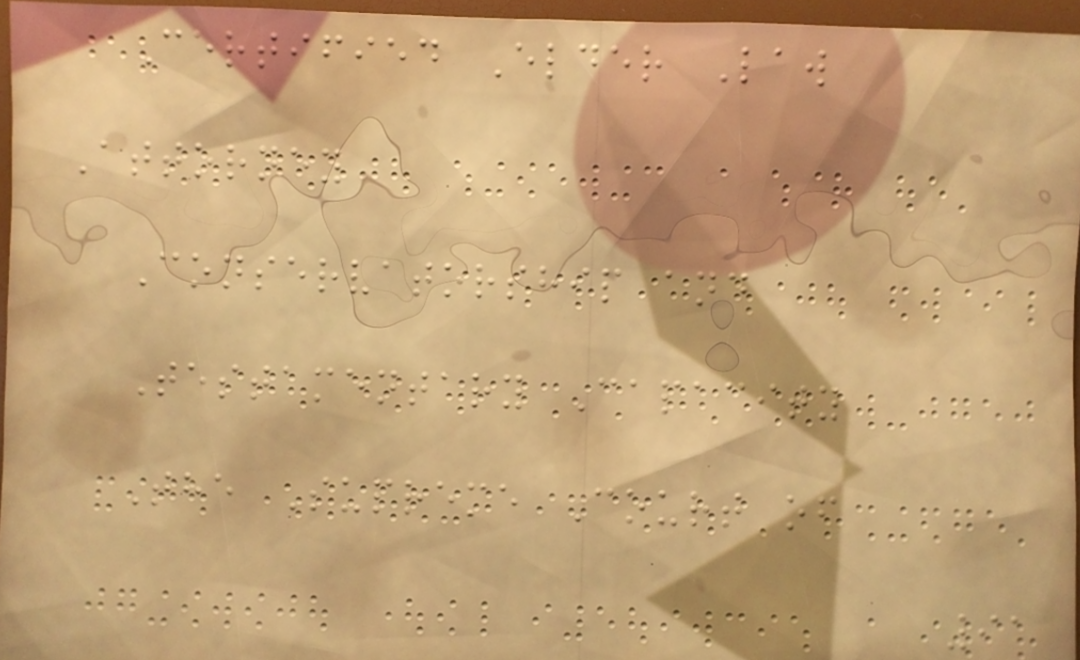Certified Elder Law
Attorney
Conservatorship and
Testamentary Capacity
The Supreme Court of
91
